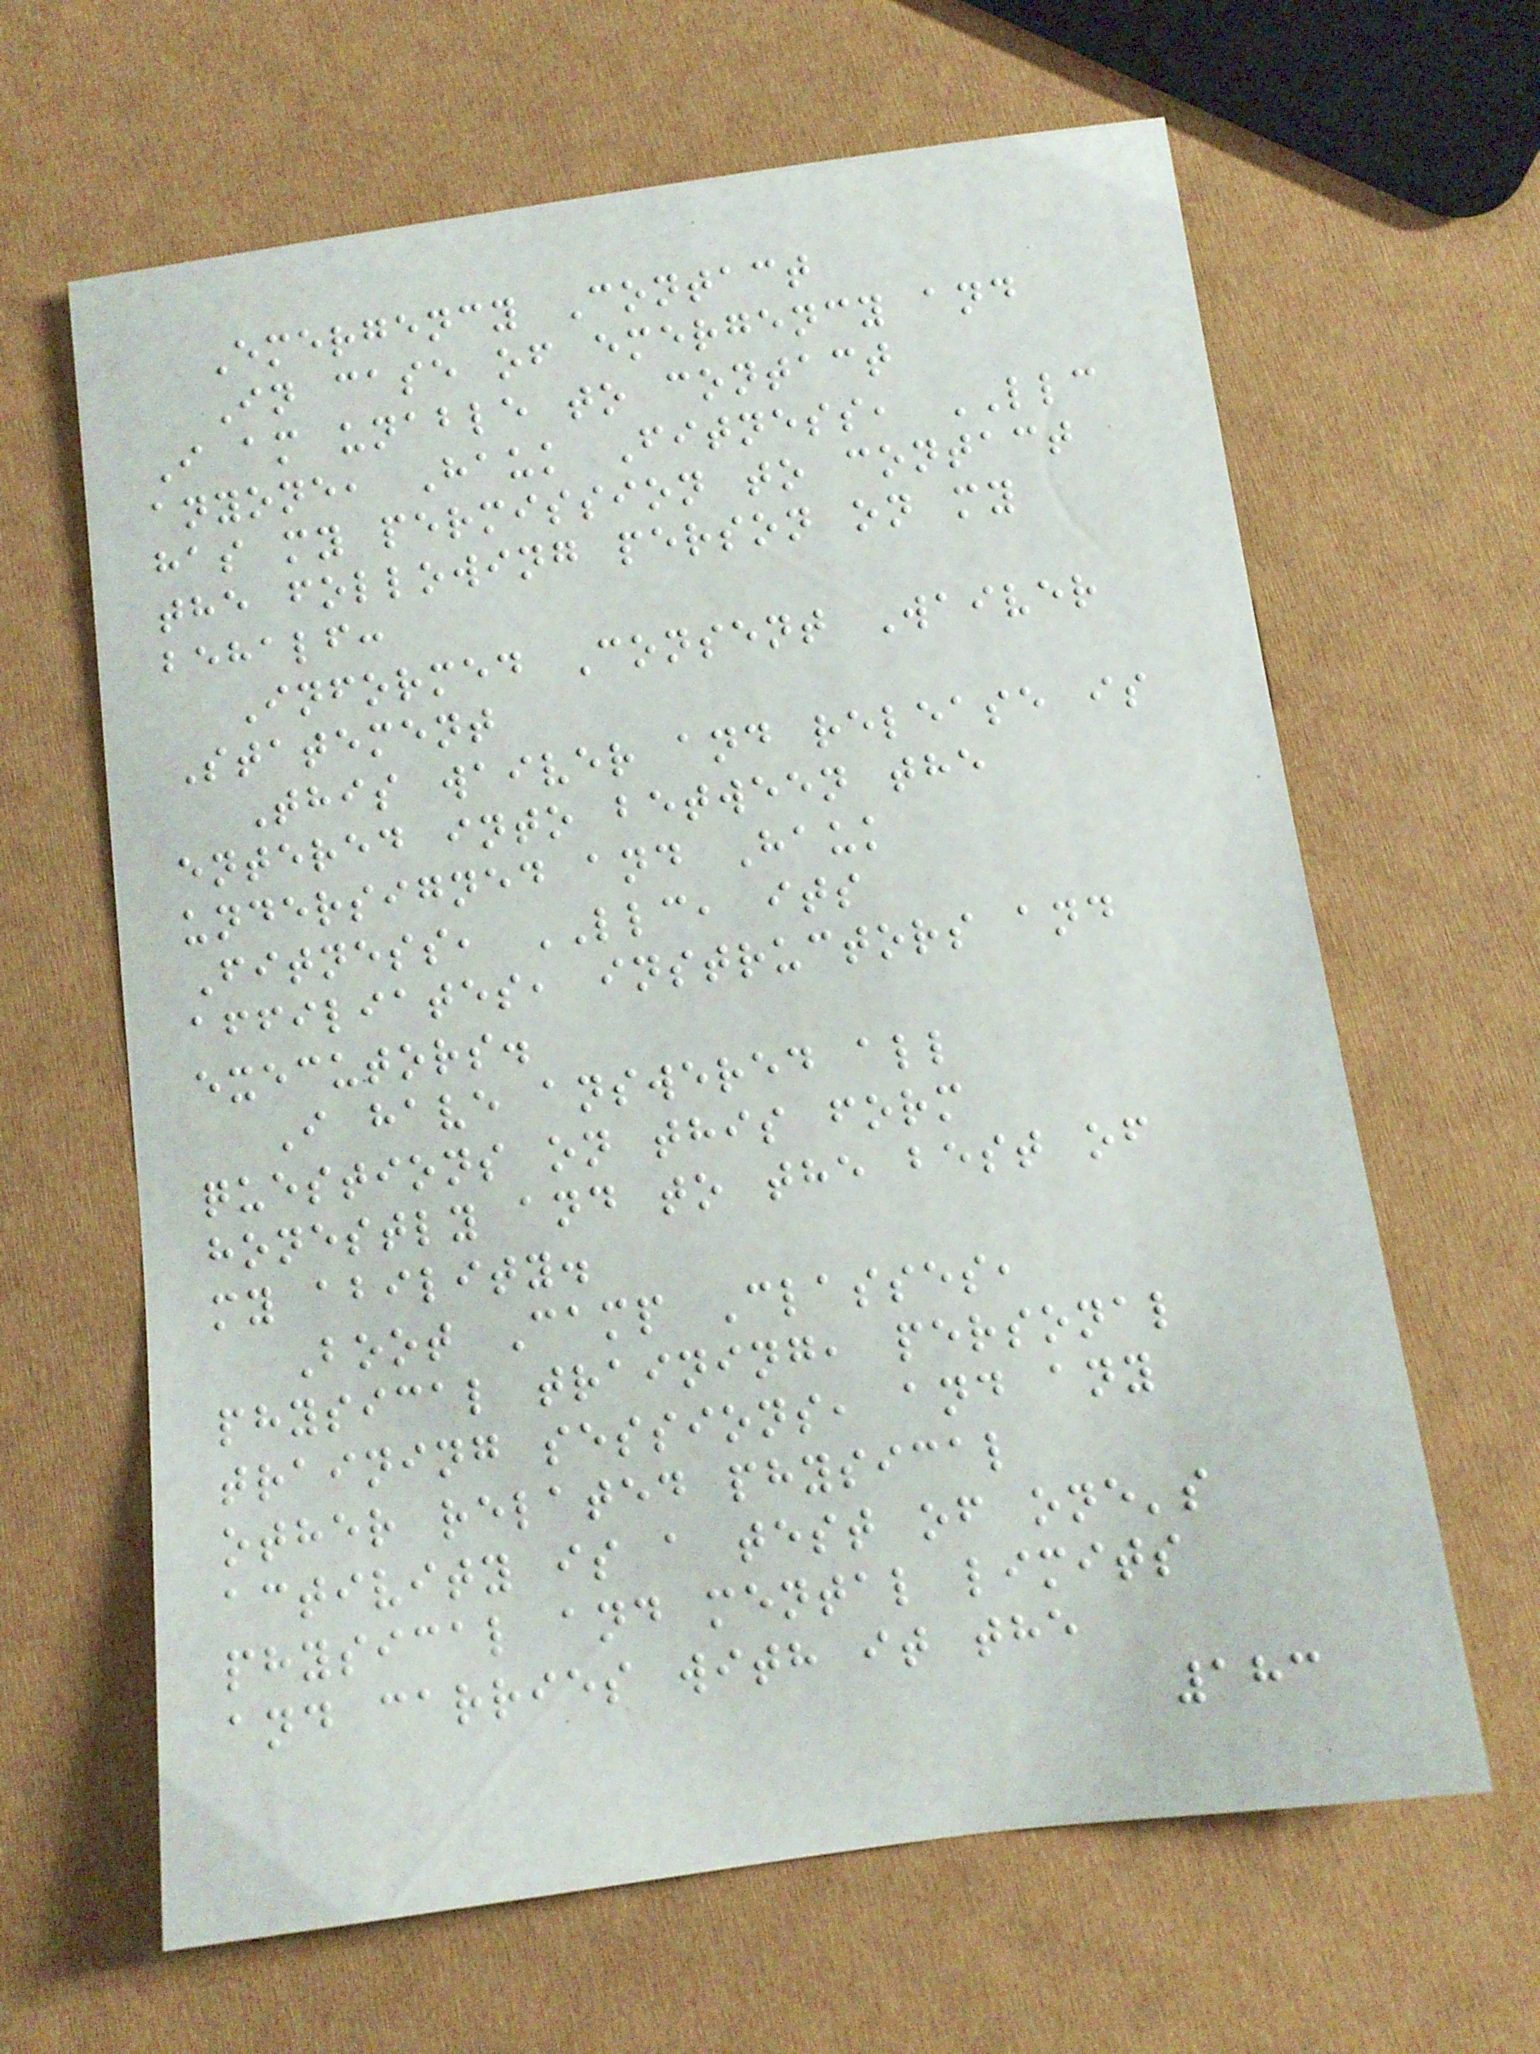Emergency Contact
In case of emergency and
I am unable to contact
anyone, Hauk Fitness, LLC
has my permission to contact
the following person on my
behalf:
Informed Consent Waiver
Statement
This waiver and release is
entered into between the
undersigned and Hauk
Fitness, LLC, its
affiliates, instructors and
executors.
I have answered all
questions on this form
honestly and to the best of
my ability.
Boot Camp Classes,
physical training, personal
training sessions, and any
other related physical
activity is a test of one's
physical and mental limits
and carries with it the
183
